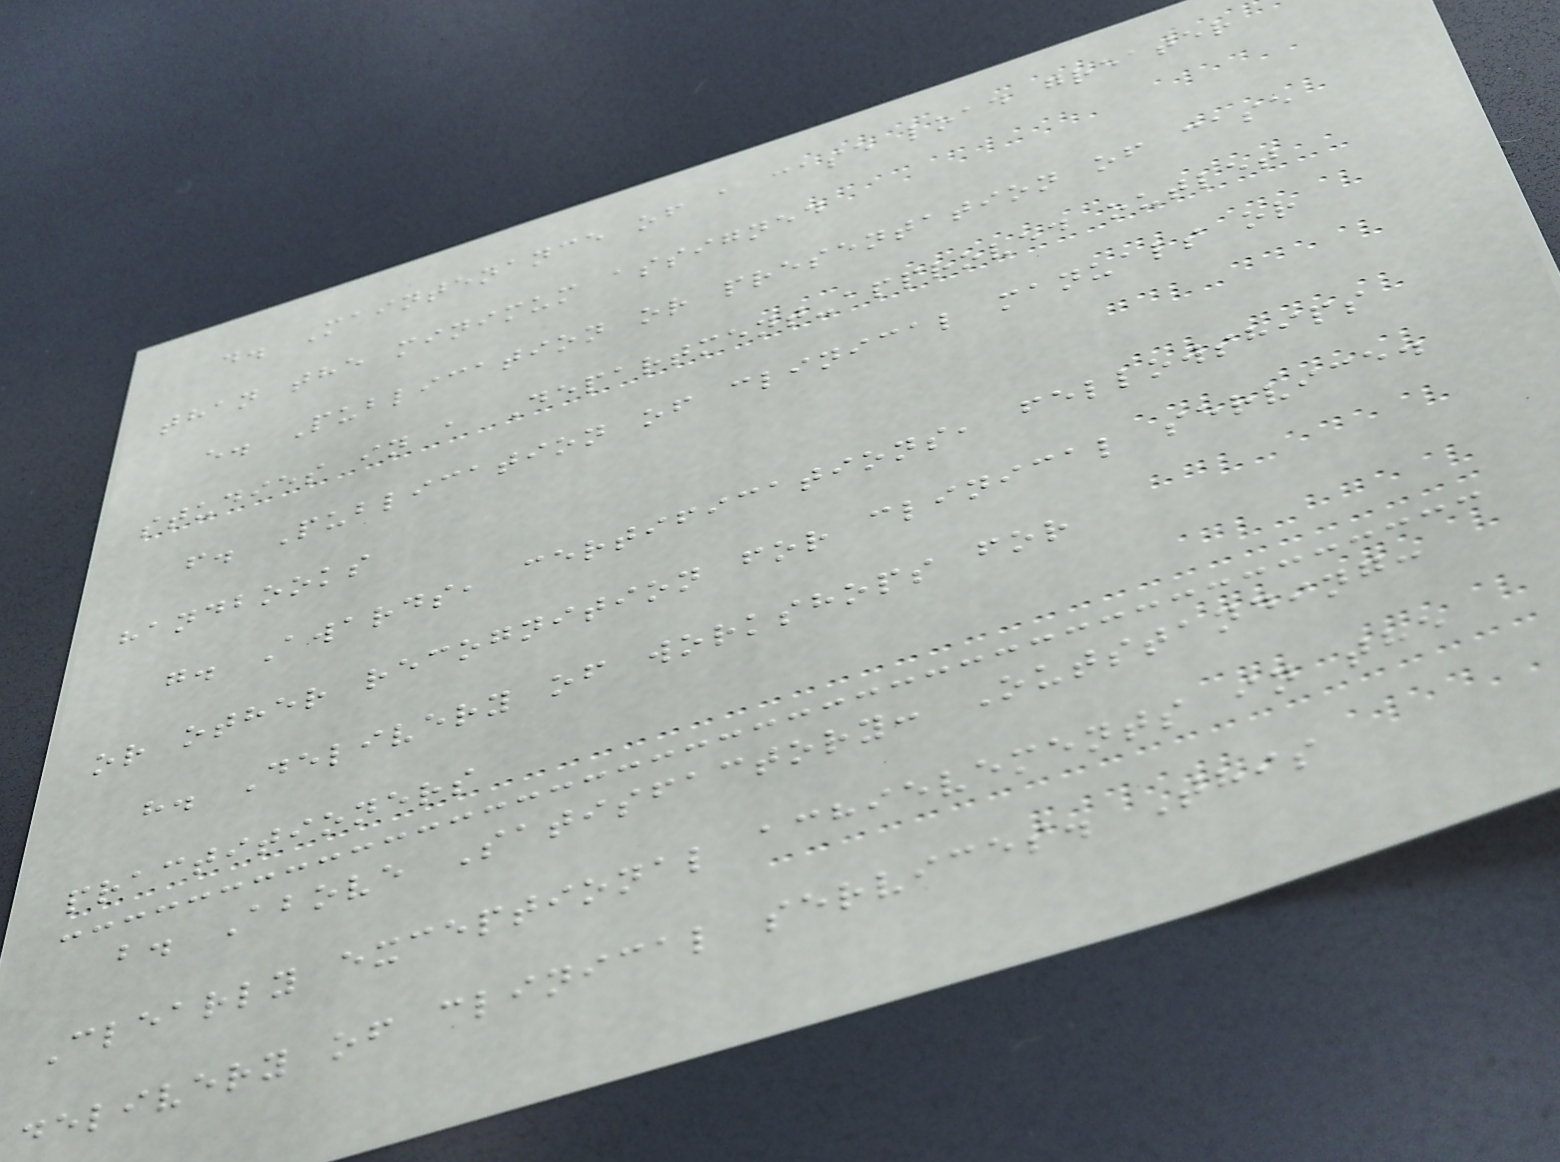d. Maintenance of a case load greater
than the minimum assigned
e. Publication or presentation of case
studies in a Department-approved outlet
f. Publication of clinical manuals or
handbooks
g. Awards, certifications, fellowships
or other recognition for clinical service.
h. Delivery of workshops for
practitioners
b. Above Satisfactory: Outstanding:
Clearly exceptional achievements in the
delivery of clinical services. This
